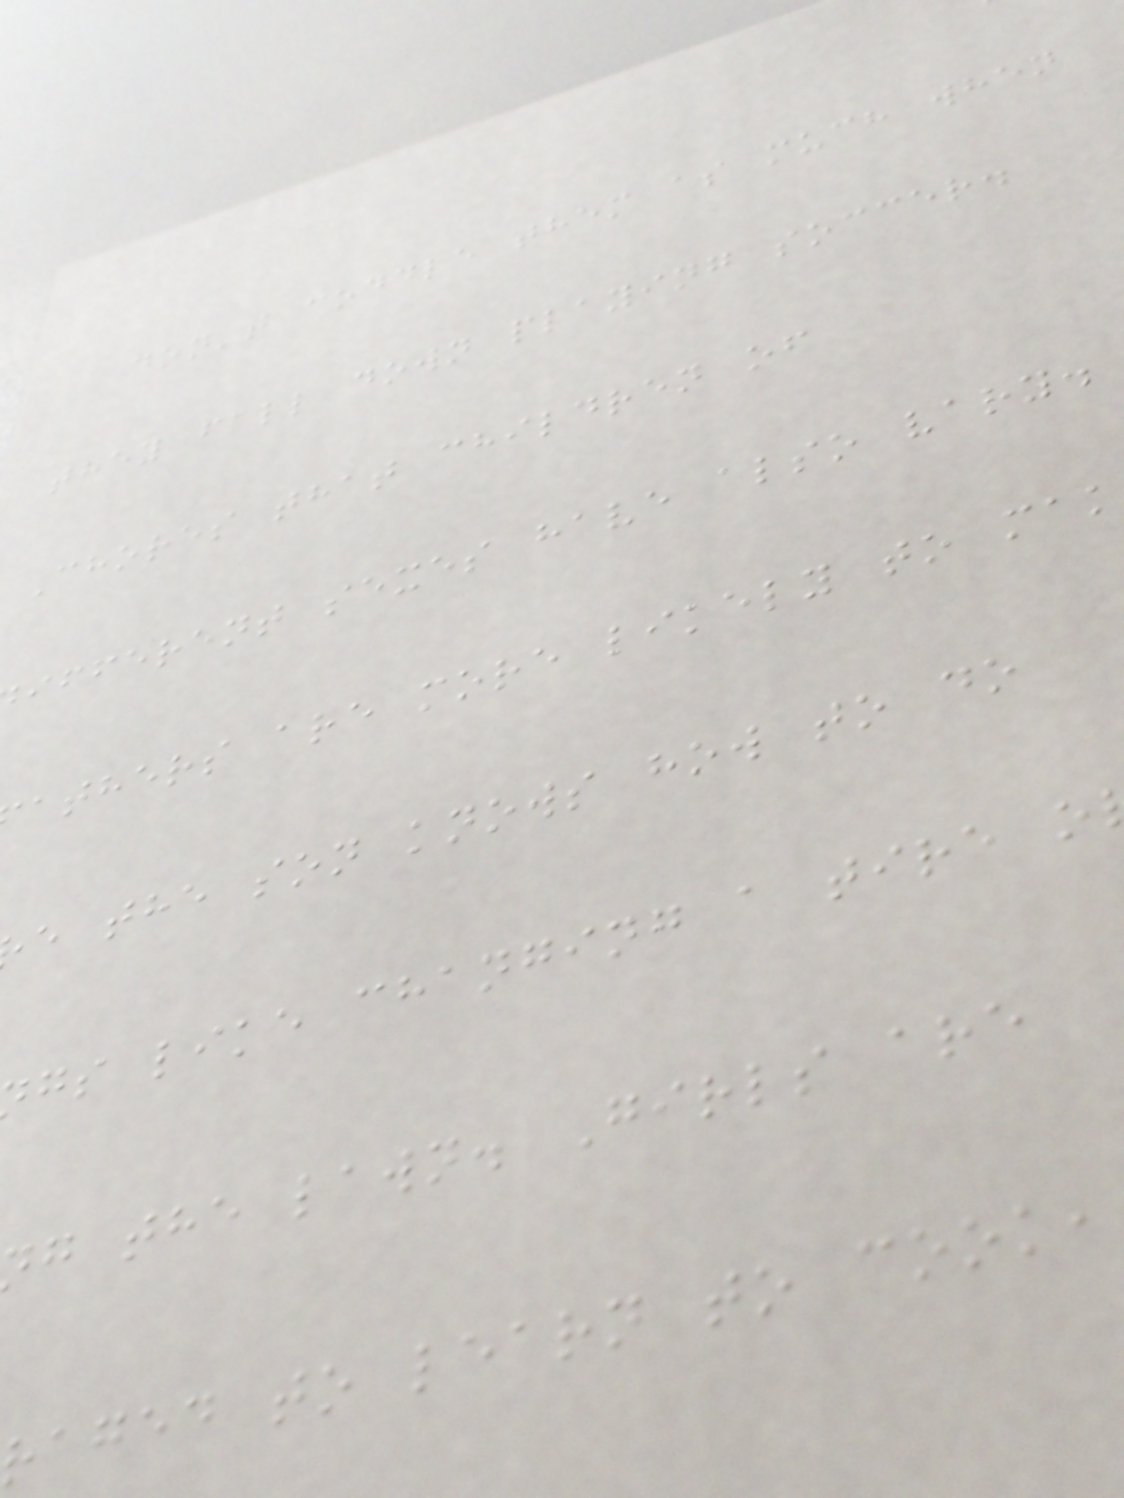don't coddle them as much when
they fall down playing soccer.
Chores that children of
ifferent sexes have also vary.
athers are more likely to mak
e the son knows how to do
gs like changing a tire o
g the lawn. Girls are
aged to learn to cook,
